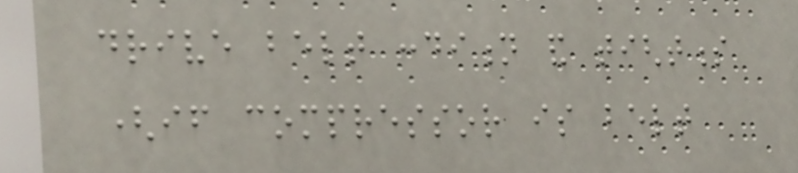drive belt condition and tightness
(if compressor is belt
